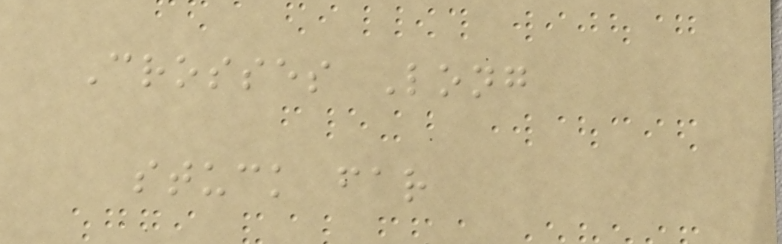Crosses Long
stuck far
